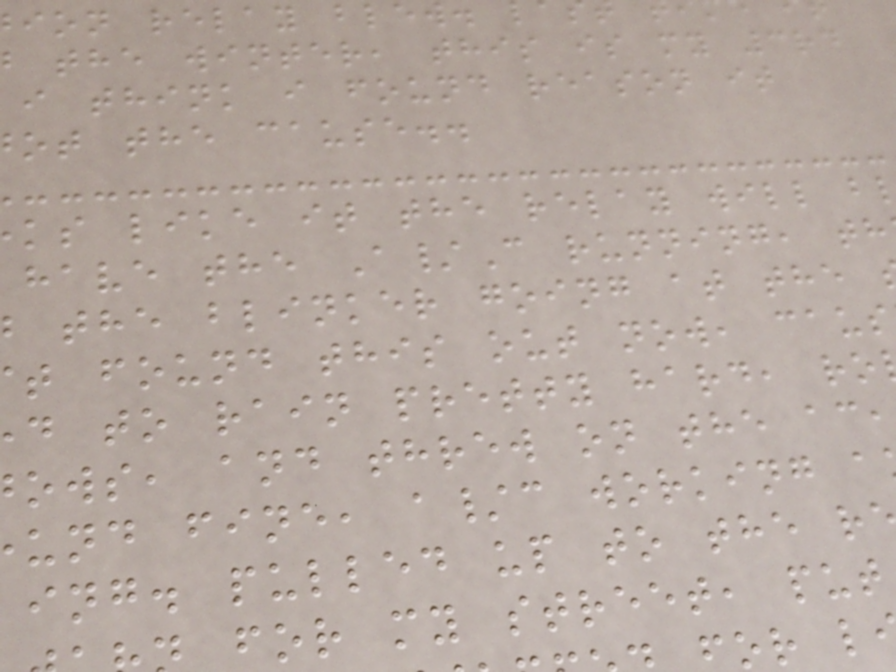ion relay blew.
the winter, this is my 3rd
i think i found reason it
ot the cause..
ks like it the relay will b
have the A/C running, th
the blinker going at the
t found this out now, caus
d to rain pretty hard, ro
ows, and threw on the ac
und fine, a/c working a
ing. pulled up to the r
for my street, put
